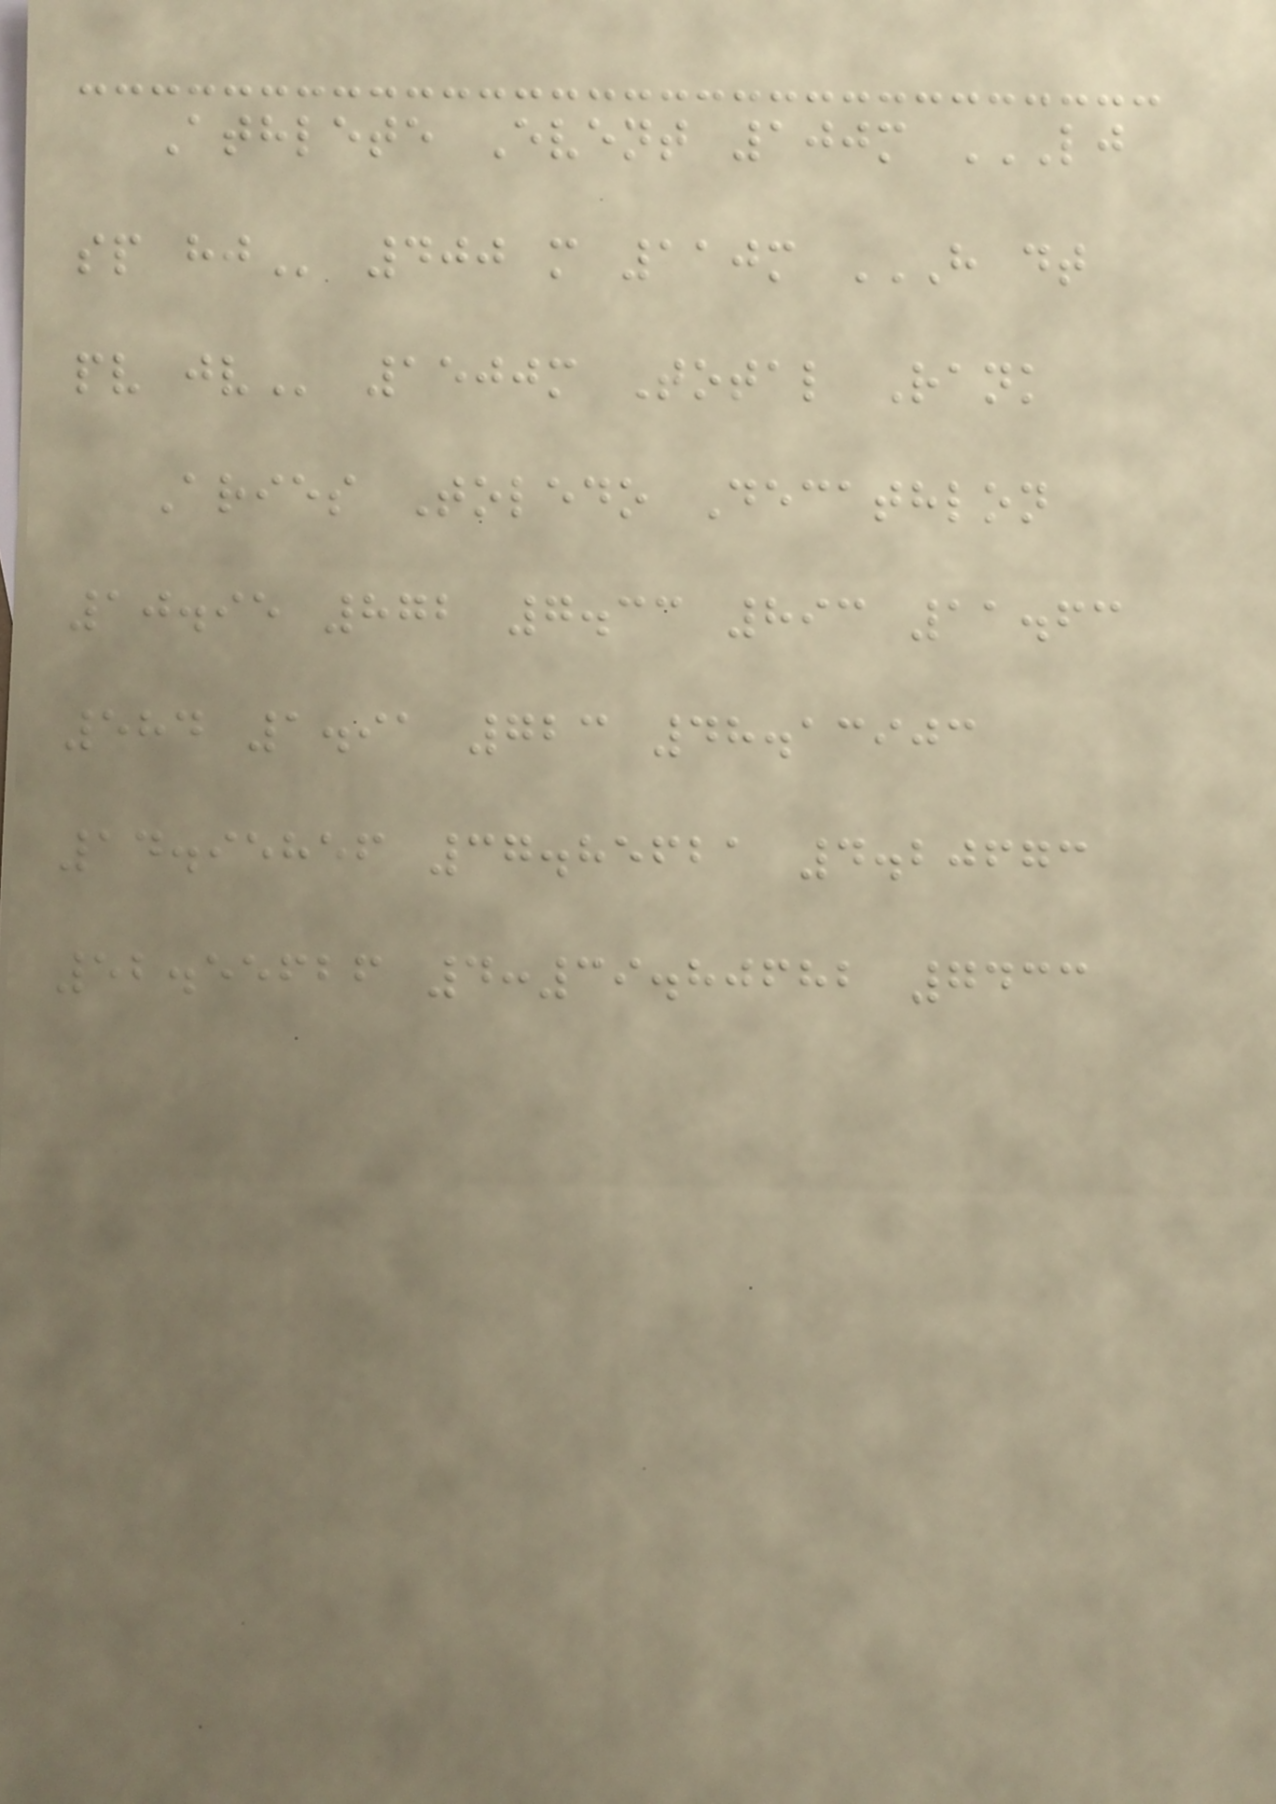Athlete Event 100m LJ
SP HJ 400 m 110m H DT
PV JV 1500m Total Rank
Aries Toledo Decathlon
10.95 872 7.33 893 11.63
584 1.91 723 48.13903
14.95856 37.85621 4.20673
52.55626 4:39.80682 7433
